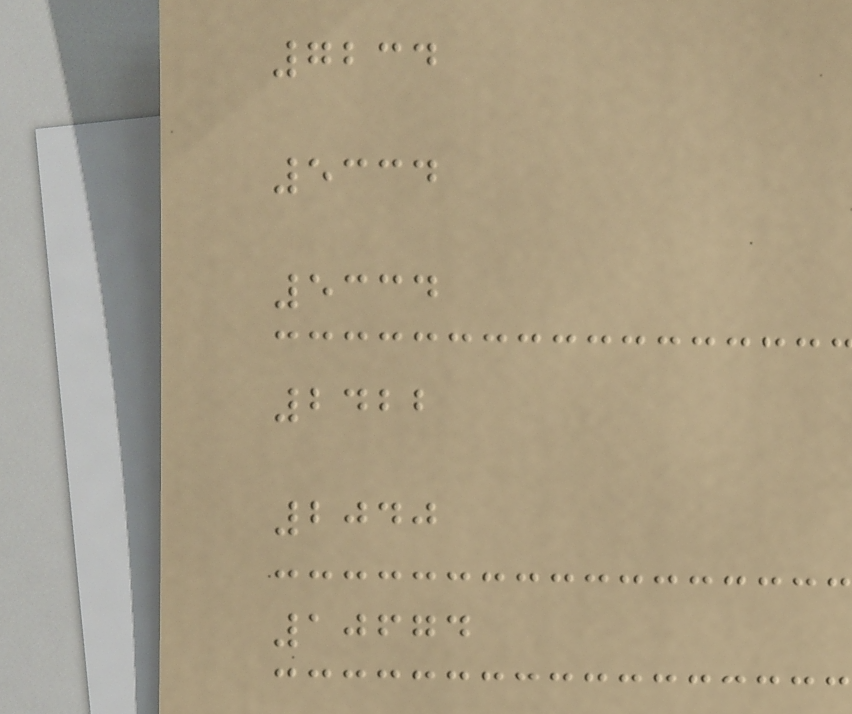7234
5334
5334
2422
2040
10674
